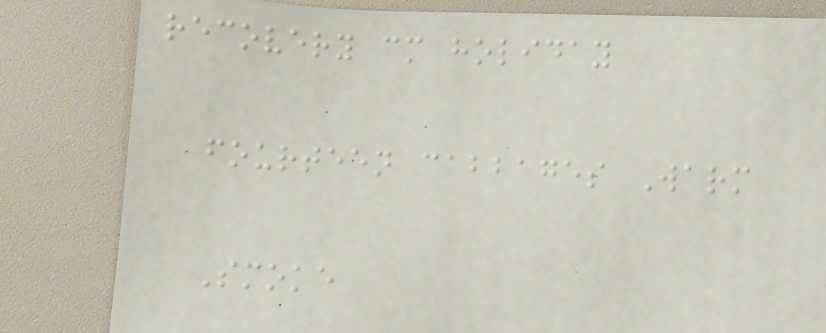recovery cm holiday
fourteen cabbages Warm
Smoke
